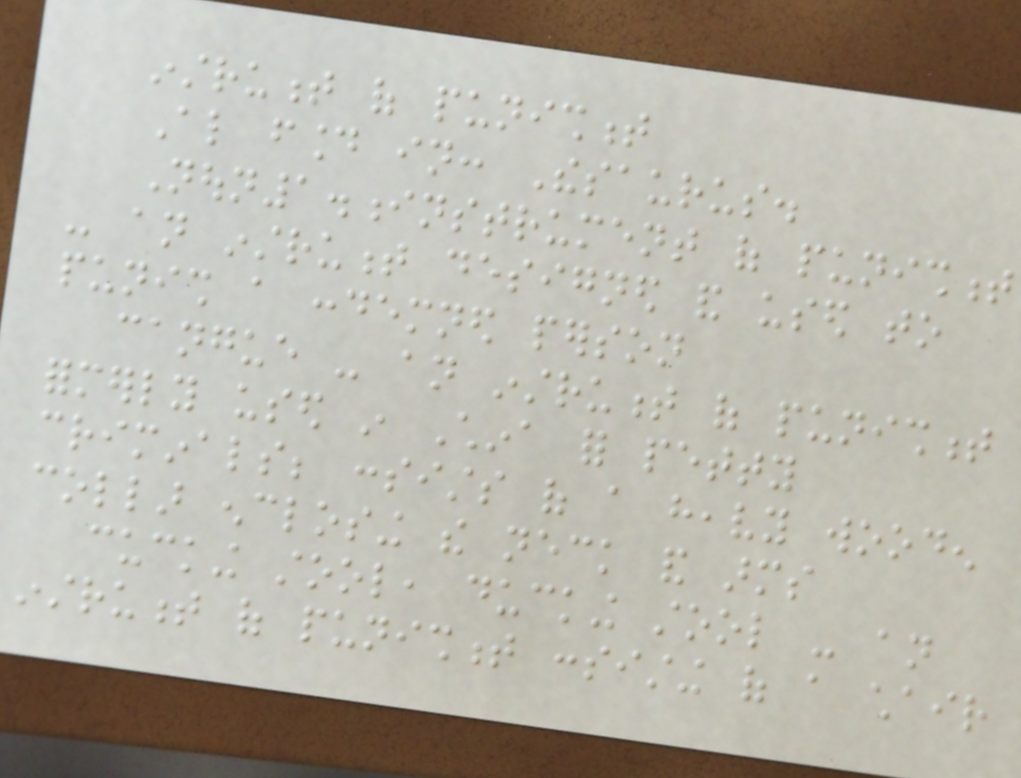instrument of punishment
Also found in: Thesaurus.
Noun1.instrument of punishment
- an instrument designed and used to
punish a condemned person
cangue - an instrument of punishment
formerly used in China for petty
criminals; consists of a heavy wooden
collar enclosing the neck and arms
cucking stool, ducking stool - an
instrument of punishment consisting of a chair
